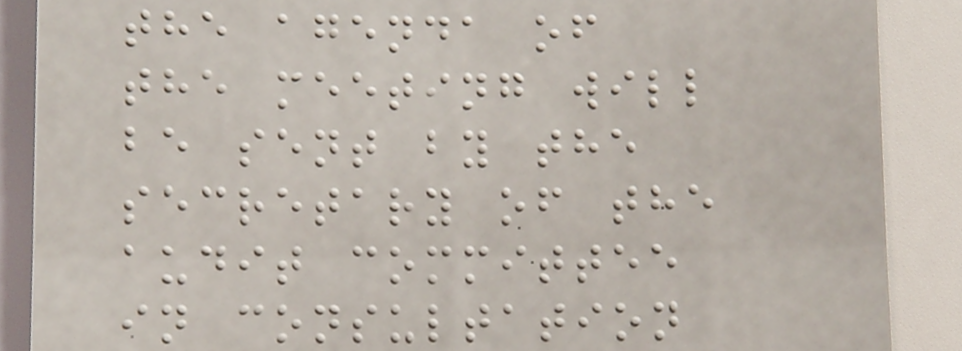the agenda of
the meeting will
be sent by the
secretary of the
audit committee
in consultation
